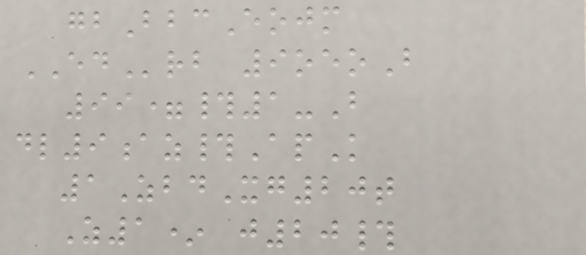gbBbcEojm
EDrb 9oeoB
99=#1-B
dl9az#ApK
1ZbdXg20t
Z1* j20#
